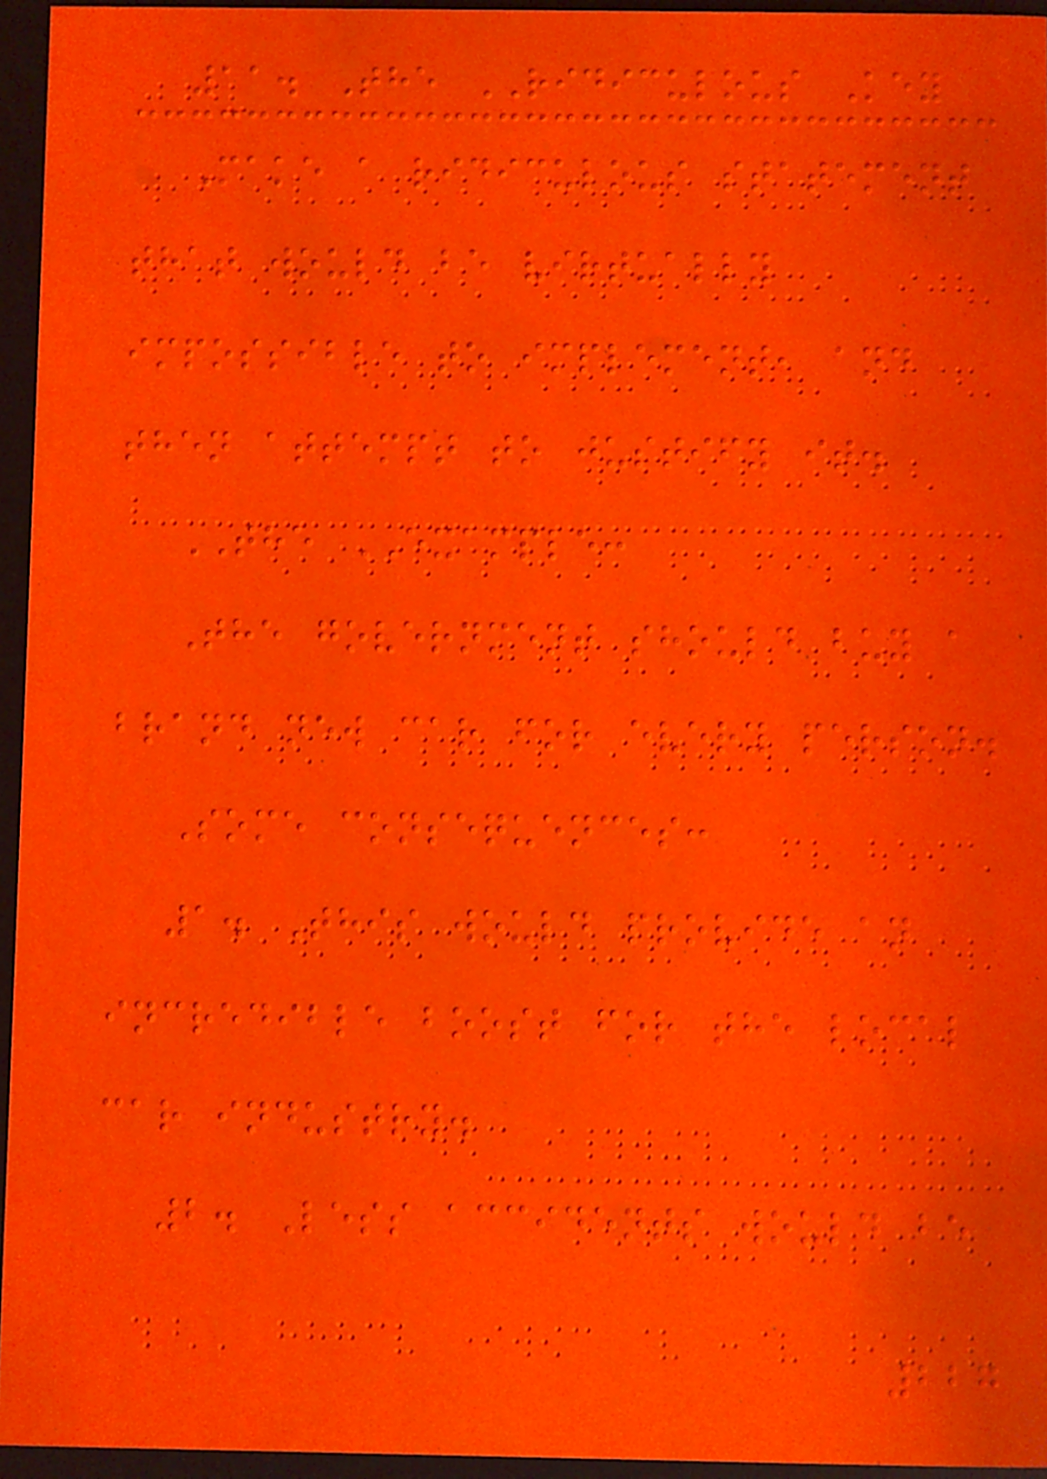11. The RIDICULOUS Key
Make a ridiculous statement
that would be virtually
impossible to implement, and
then attempt to justify it.
THE EXAMPLE:
The government should buy a
brand new car for every person.
Some consequences:
1. This would provide an
incredible boost for the local
car industry.
2. Less accidents would be
227
